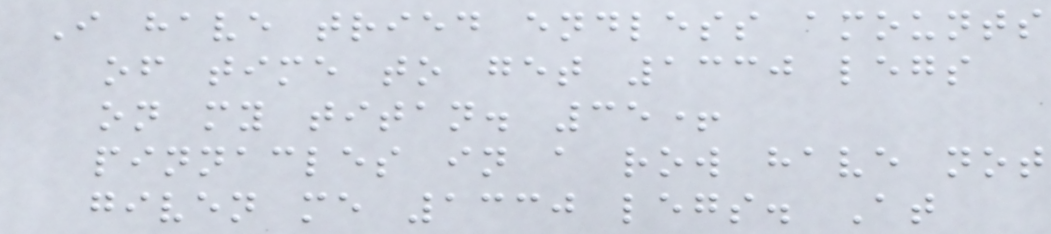I have tried endless amounts
of time to get 1330 legs
on my titan. 35+
pinnacles in a row have not
given me 1330 legs. At
